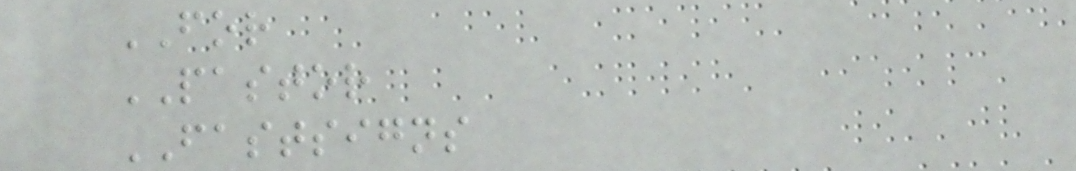FOR
PASTOR
FASTSIGNS
